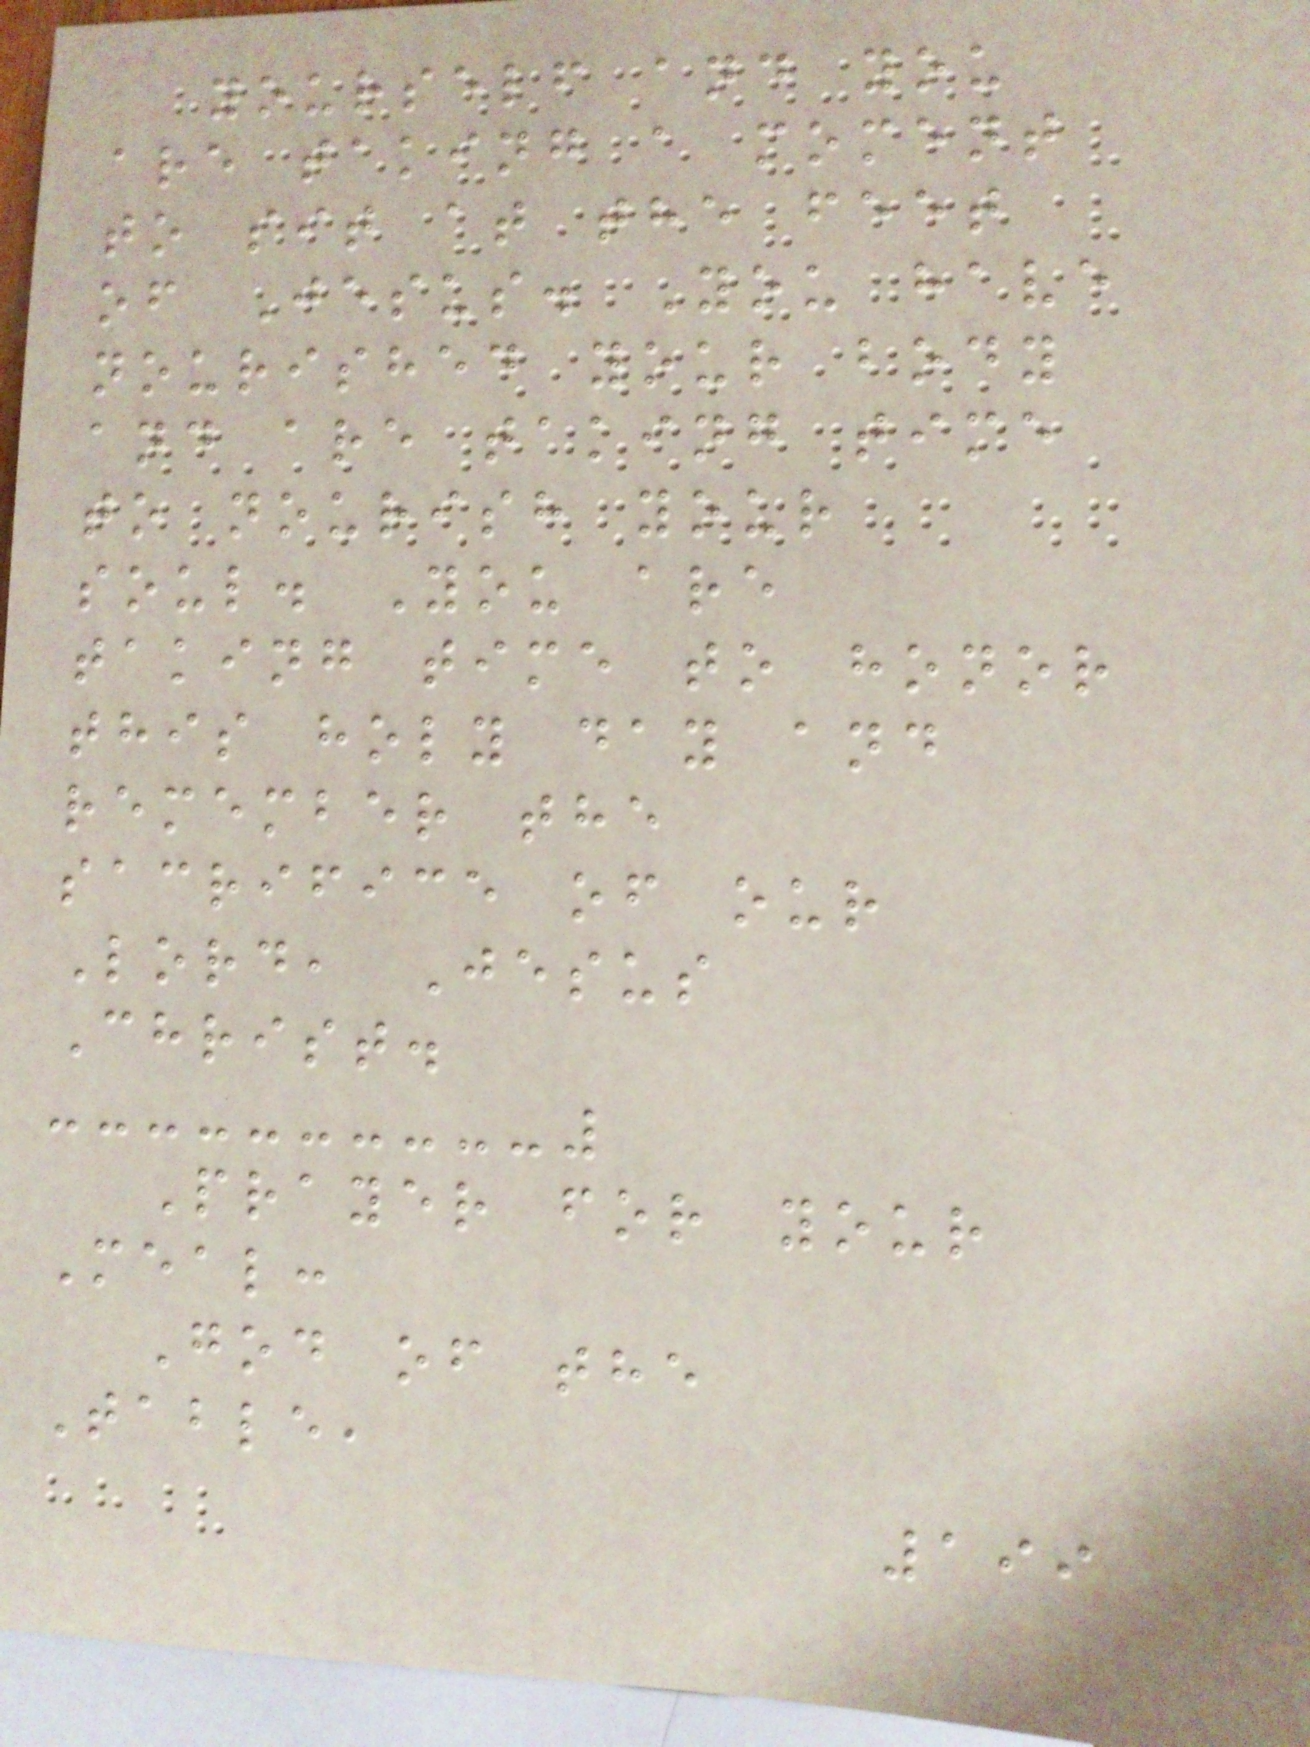yourself and you
are taking a moment
to sit at the feet
of Jesus. You have
nourished your body
and are taking time
to nourish your
soul. You are
taking time to honor
this holy day and
remember the
sacrifice of our
Lord, Jesus
Christ.
Prayer for your
Meal:
God of the
Table,
199
